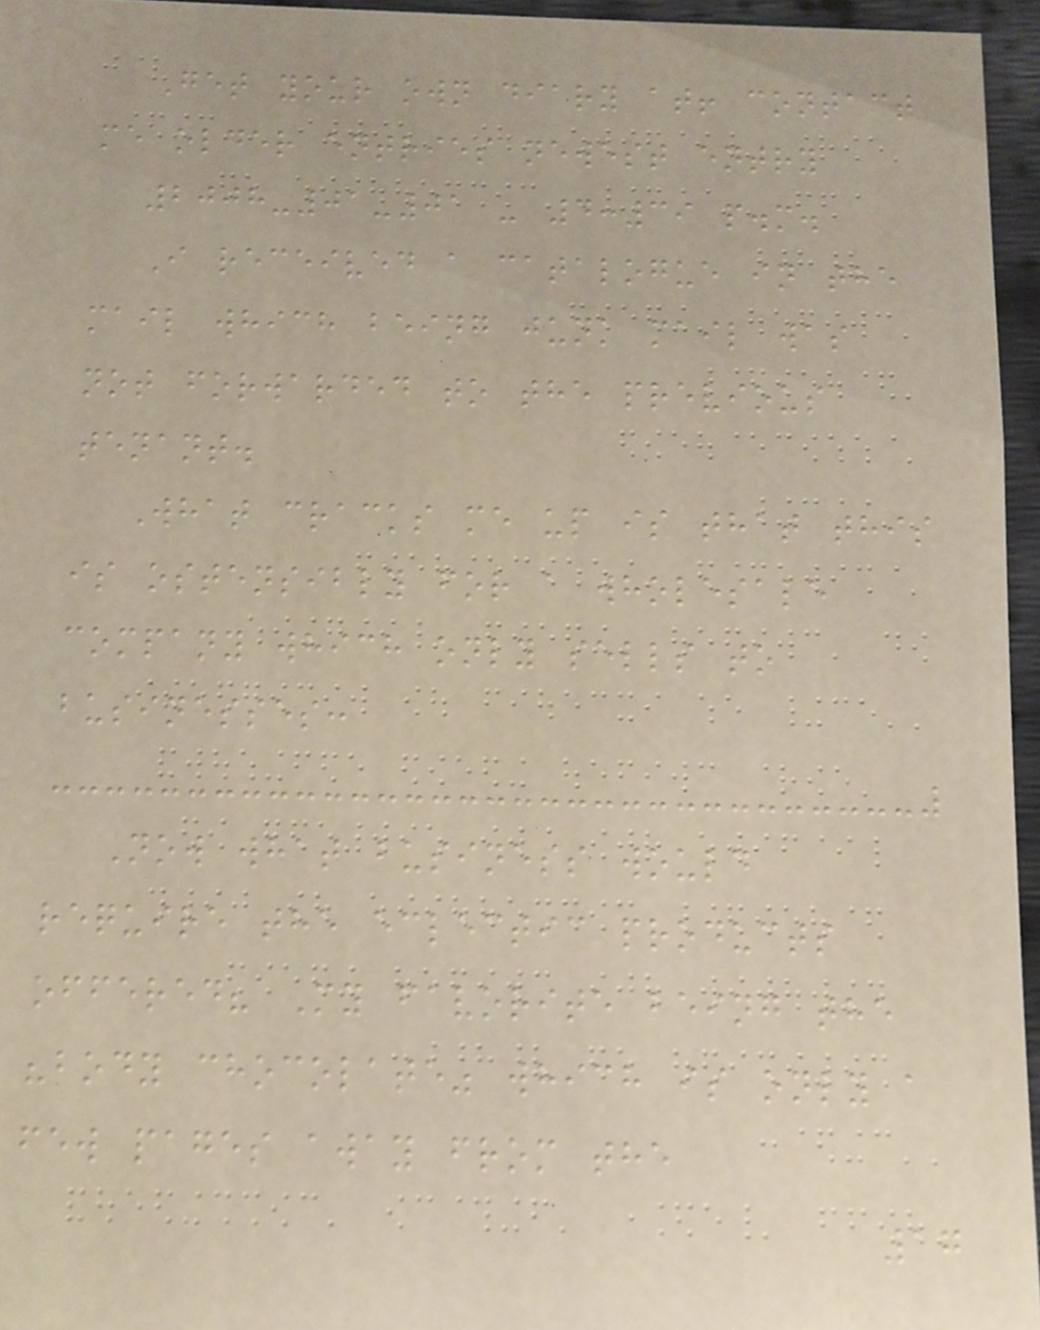Get your own diary at! contact
me older entries newest entry
2008-01-01 - 4:39 p.m.
I received a catalogue in the
mail which being junk mail was
not forwarded to the previous
tenant.
What cracks me up is that this
is ostensibly for a wholesale
company which only sells to
businesses:
Now what business would
require the eclectic products
offered? My favorite being the
"body chocolate" which is only a
few pages away from the
17
